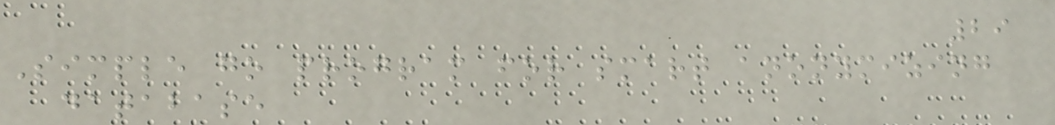29
Simple go program for smart anonymizing
database
